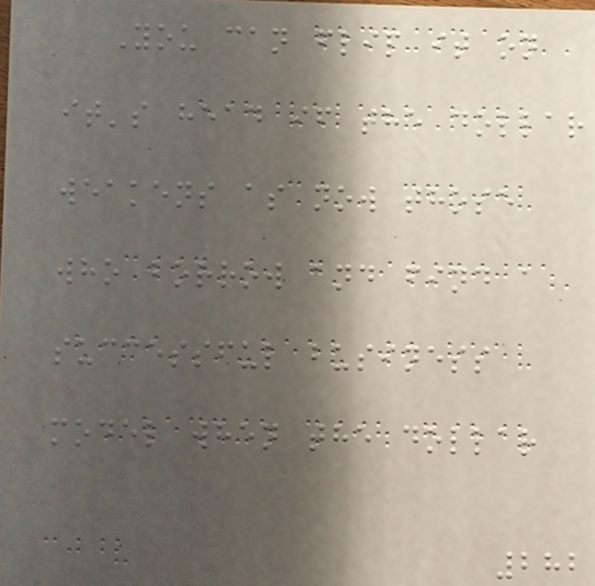You can flip it on
it's head if the dollar
weakens as now those
who borrow and find a
successful business
model when the dollar
282
